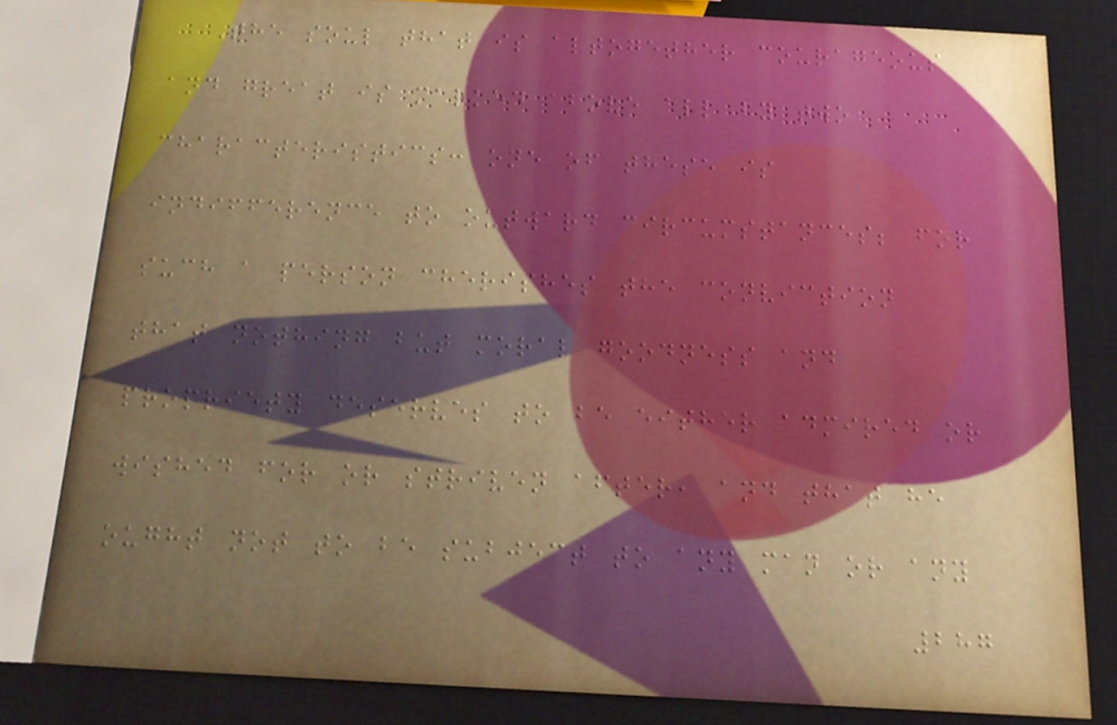The soul that is altogether courageous
and great is marked above all by two
characteristics: one of these is
indifference to outward circumstances; for
such a person cherishes the conviction
that nothing but moral goodness and
propriety deserves to be either admired or
wished for or striven after, and that he
ought not to be subject to any man or any
287
